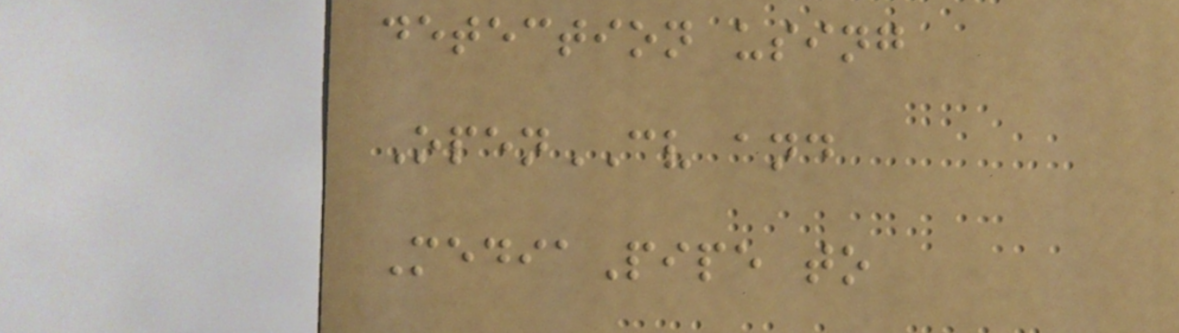detection using
OpenCV and
MediaPipe to
